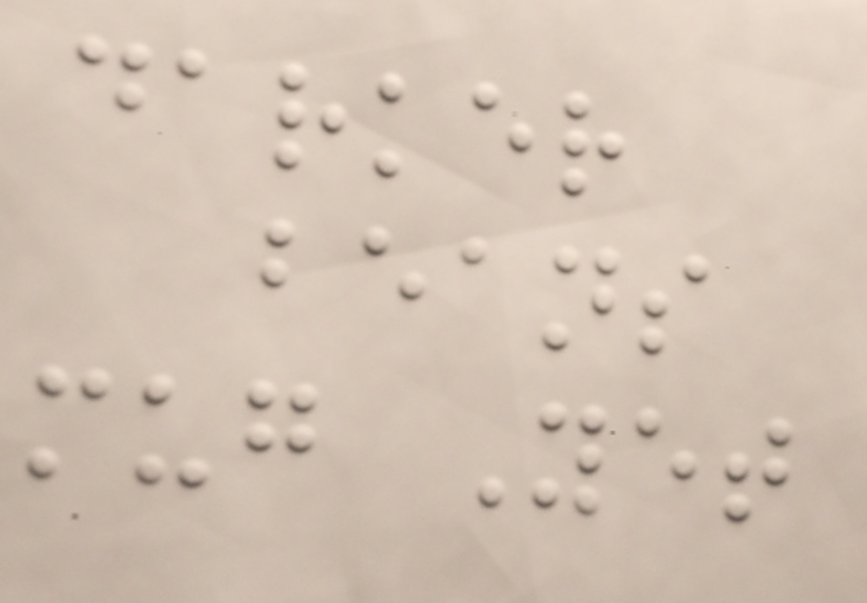darker
beans
mug Yet
